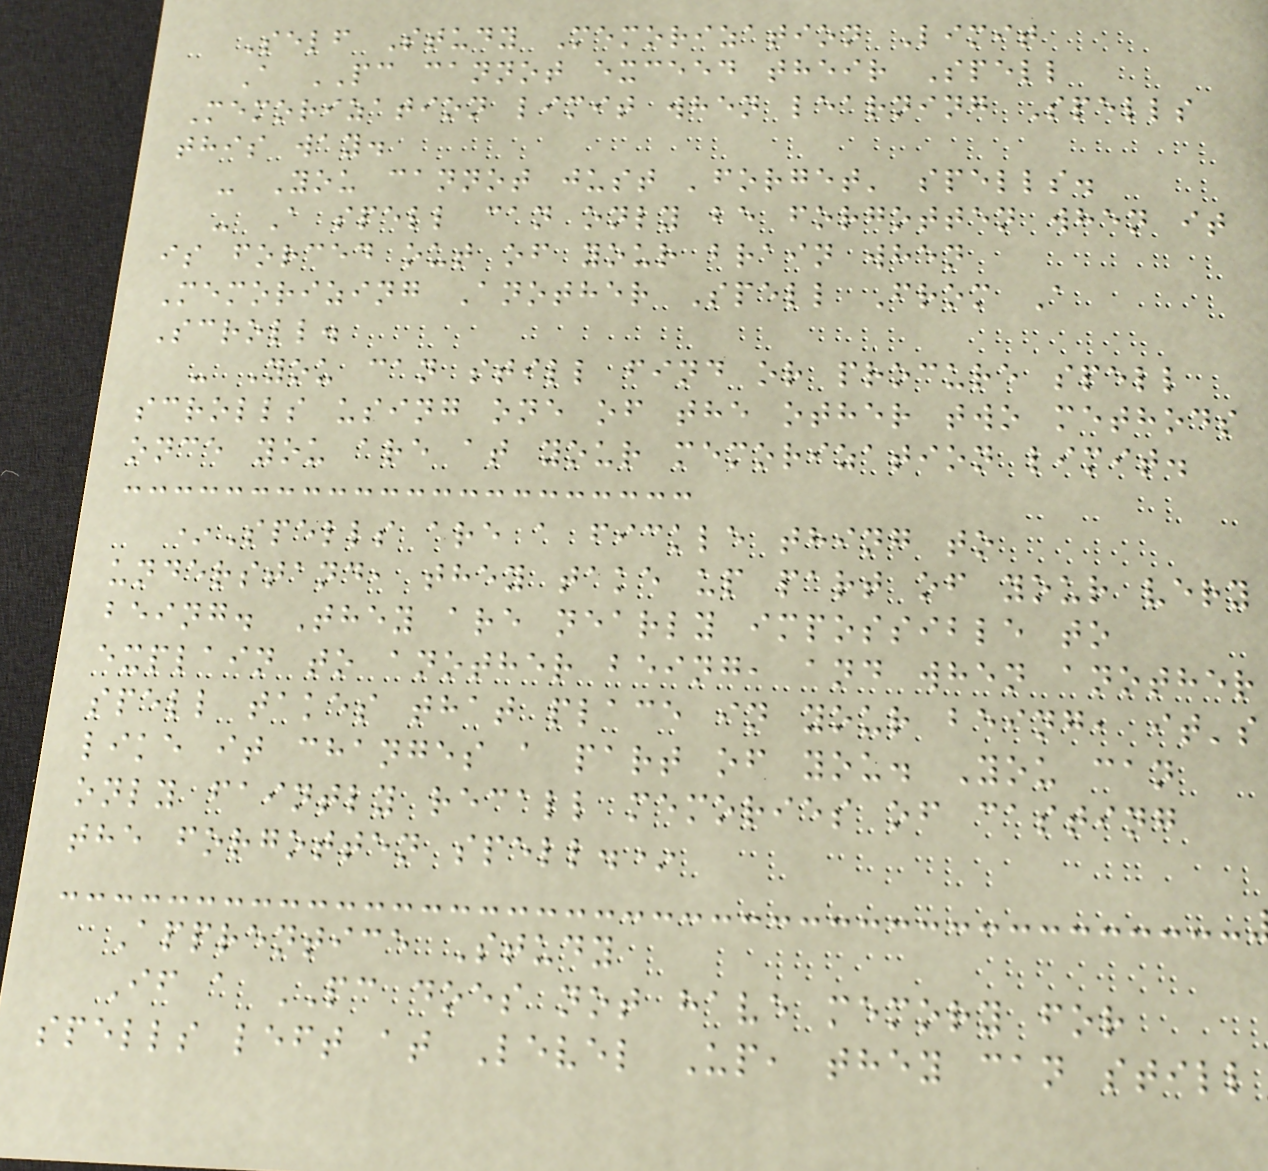Self Study Memorization Limit
A PC cannot exceed their Spell
Memorization limit when learning Spells
this way.
- You cannot just 'forget' spells.
- A spell can only be forgotten when it
is forced out of your brain when
Memorizing Another Spell From A
Scroll.
- You can still find or procure spell
scrolls using one of the other two methods
once you are at your memorization limit.
*Spells are a fickle thing to
understand, they take up part of your very
being. They are nearly impossible to
explain to another being, and when another
spell takes that place in your being, it's
like it changes a part of you. You can
only faintly recall memories of casting
the forgotten spell.*
Apprentice Study
If a PC does not have memory for
spells left at Level Up, they can still
